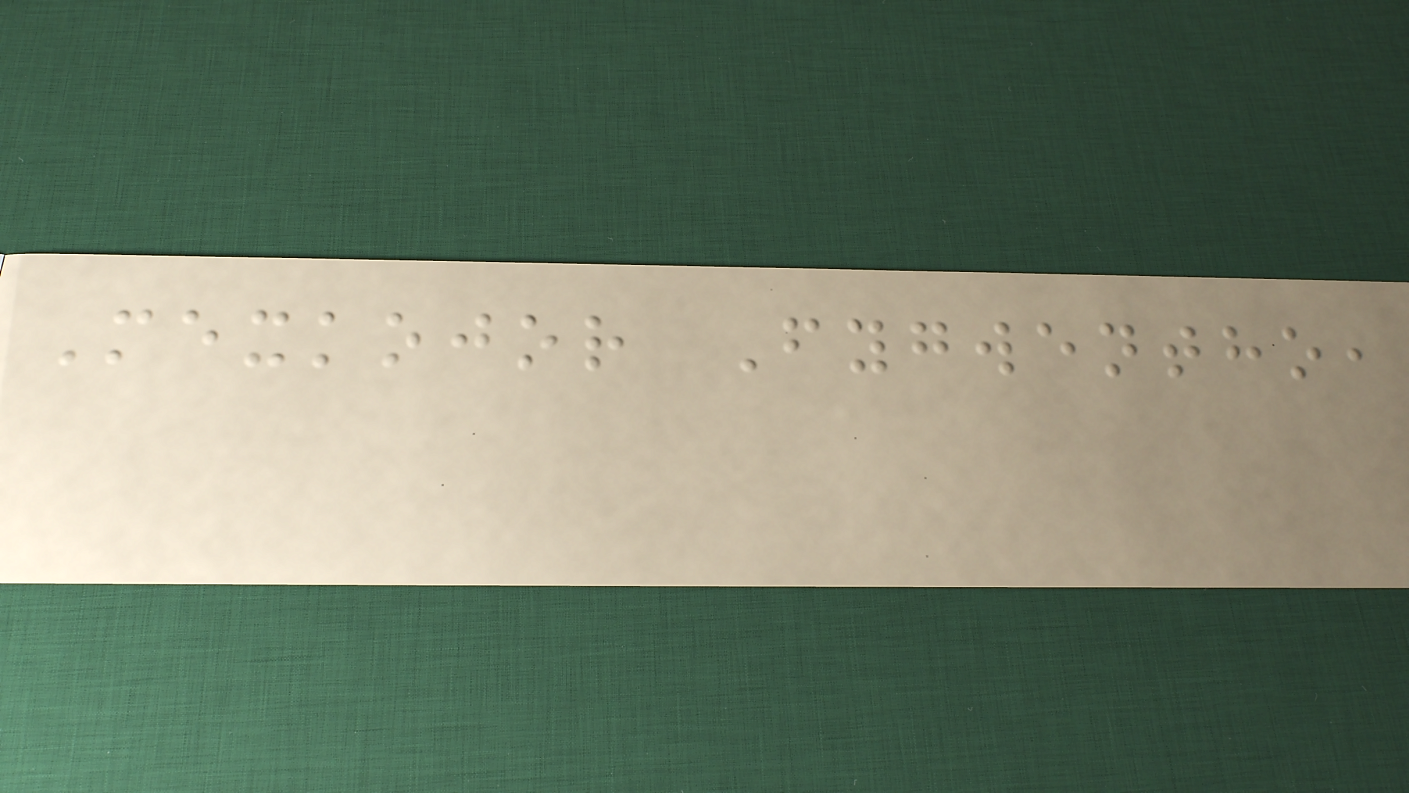Mexkojor Fygwentho,
